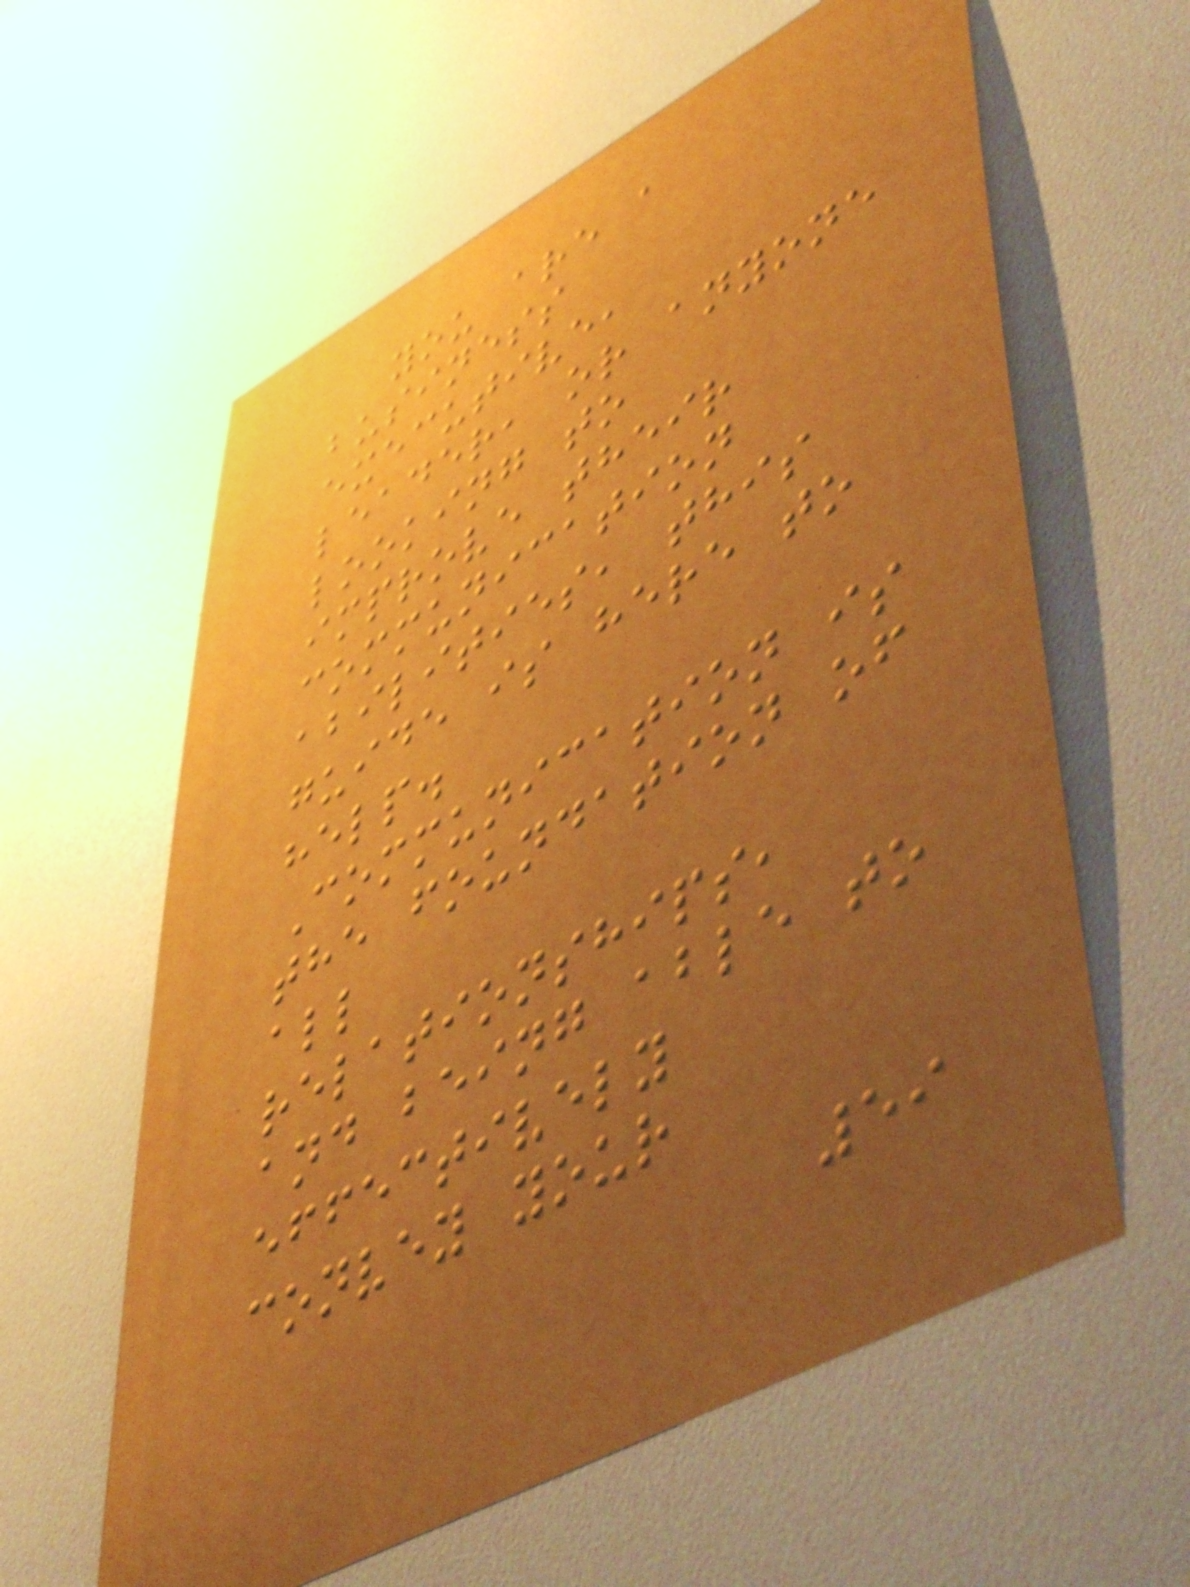you are a
business
executive,
leader, or anyone
looking to
improve their
communication
abilities, this
guide is here to
help.
Communication is
the foundation of
all
relationships,
and being able to
effectively
convey your
59
